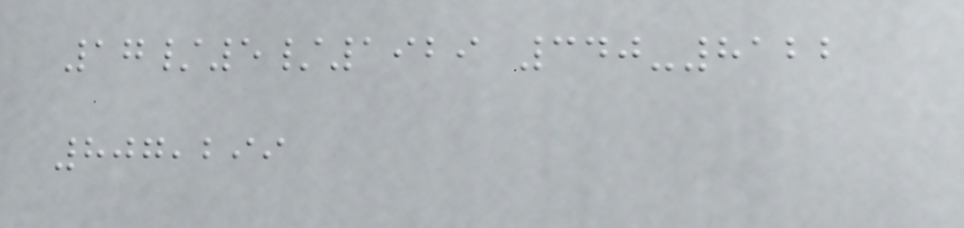17/5/1929 340-8122
807,299
